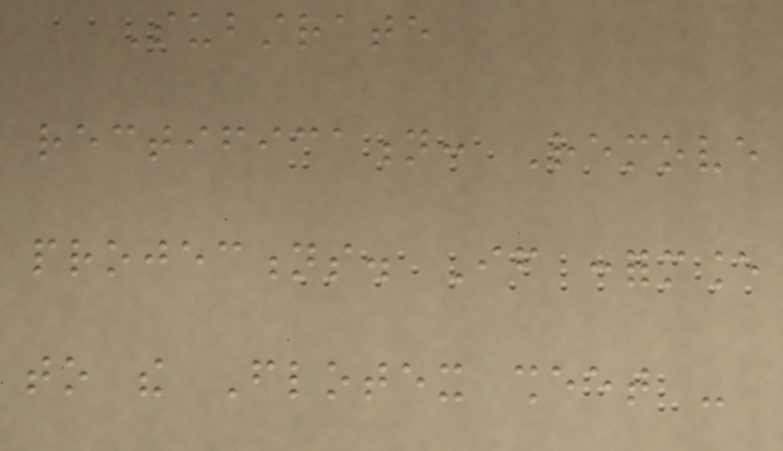Substrate
rectification: Remove
projections. If conformance
to the Flotex sheet -
